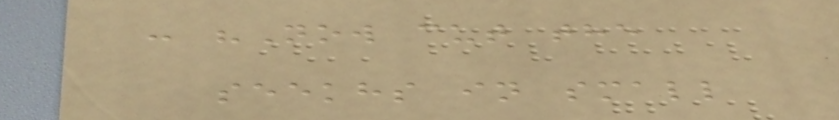- "Now cut the
seekhs in small
